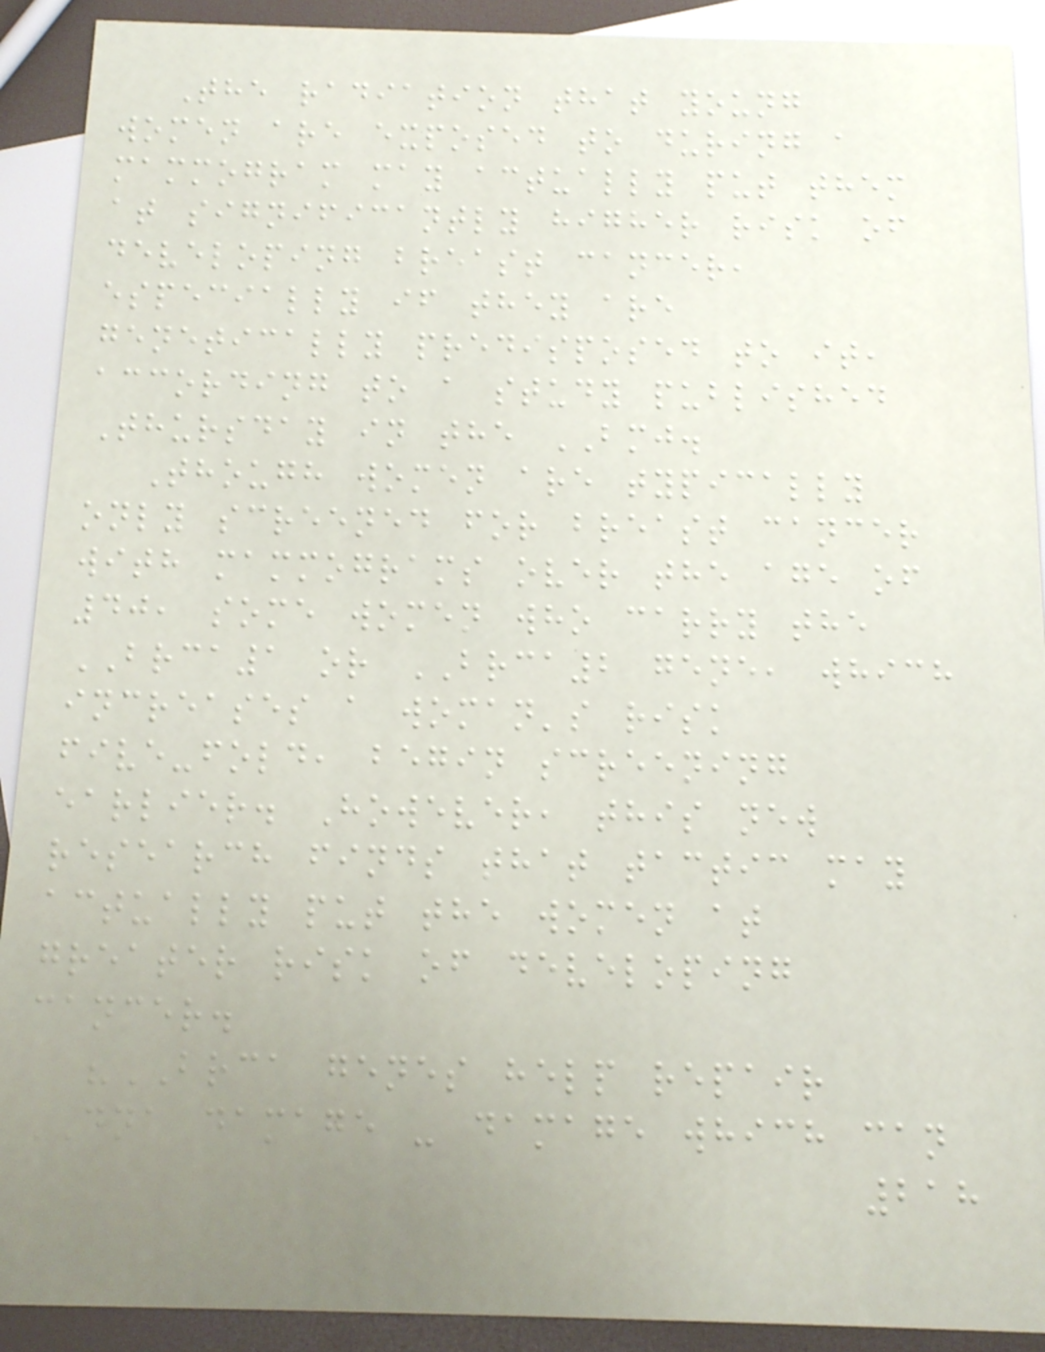The radiation that young
women are exposed to during a
mammogram may actually put them
at significantly higher risk of
developing breast cancer,
especially if they are
genetically predisposed to it,
according to a study published
Thursday in the BMJ.
Though women are typically
only screened for breast cancer
with mammograms over the age of
40, some women who carry the
BRCA1 or BRCA2 gene, which
increases a woman's risk
five-fold, begin screening
earlier. However, this new
research finds that tactic may
actually put the women at
greater risk of developing
cancer.
"BRCA genes help repair
DNA damage - damage which can
218
